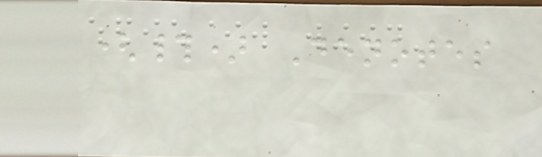(#) Denotes
